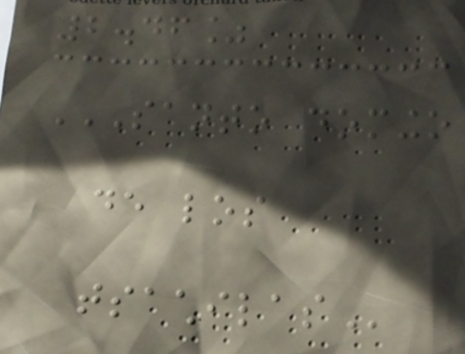2.46%
SANTO DOMINGO
DE LOS
TSACHILAS
